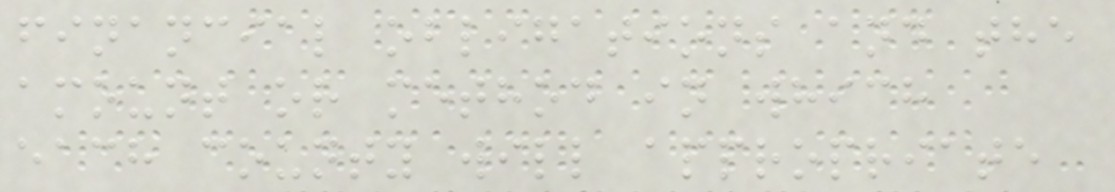financial obligations and the
amount or method in which
each county will appropriate
